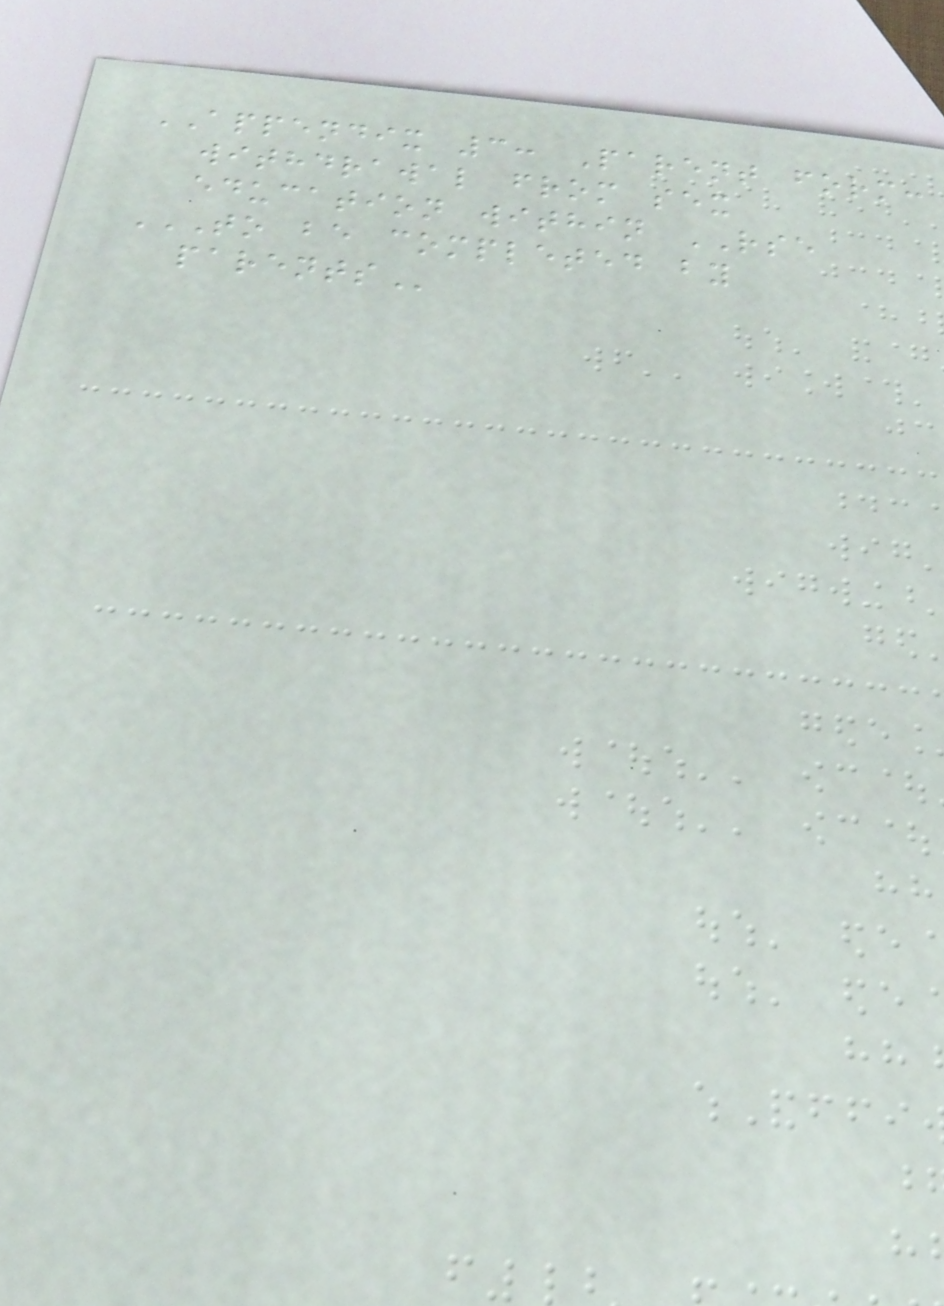APPENDIX 3: Parent form:
withdrawal from sex
education within RSE
TO BE COMPLETED BY
PARENTS
